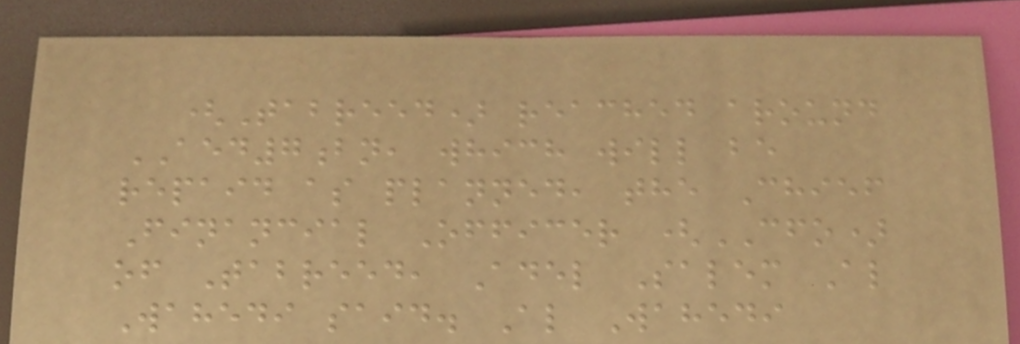(Tabreed) reached around
AED7bn, which will be
repaid as planned, the Chief
Financial Officer (CFO)
of Tabreed, Adel Salem Al
Wahedi said. Al Wahedi
